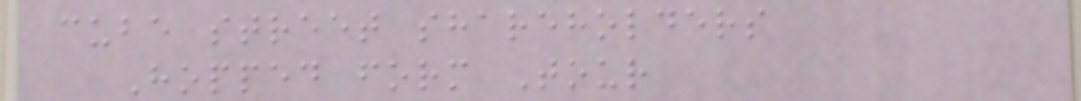cube street shareholders
Hopped form Tour
